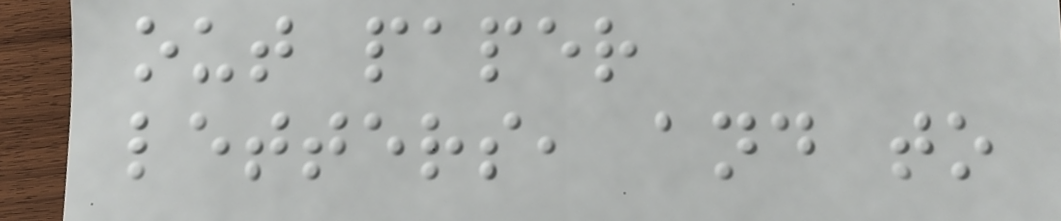out paper
letters, and to
